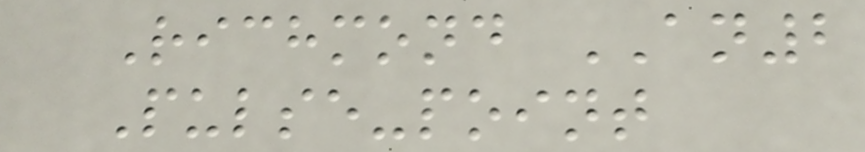Richmond AN2
Pulse-point
